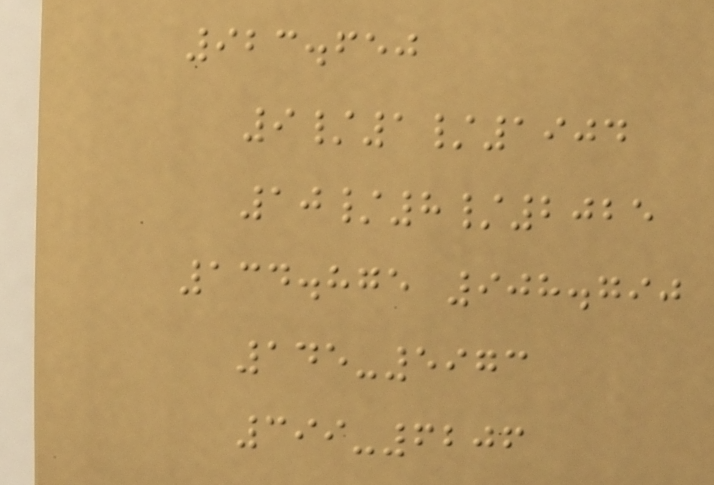923.650
9/1/1904
10/8/2025
134.875 908.790
145-5973
399-6206
